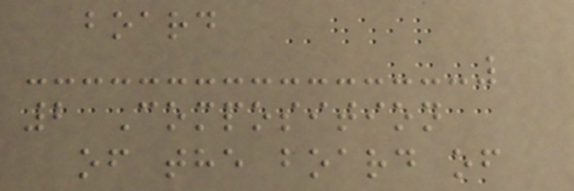board
2 Composition
of the board of
